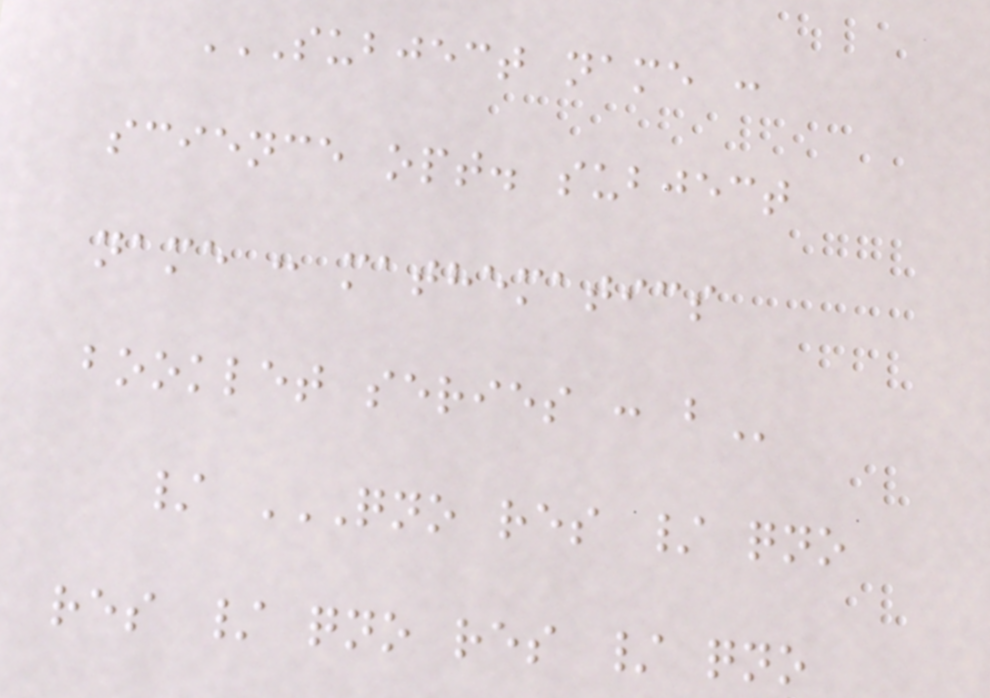SUBJECT NAME :
SCIENCE OPT. SUBJECT
NAME : MATHEMATICS
BOOKLET SERIES : B
/ QNO RES / QNO
RES / QNO RES / QNO
